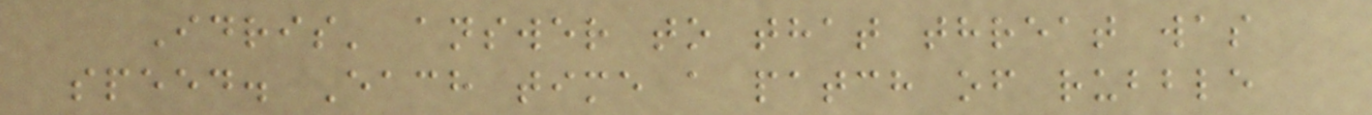Idris' answer to that threat was
speed. Each time a patch of rubble
